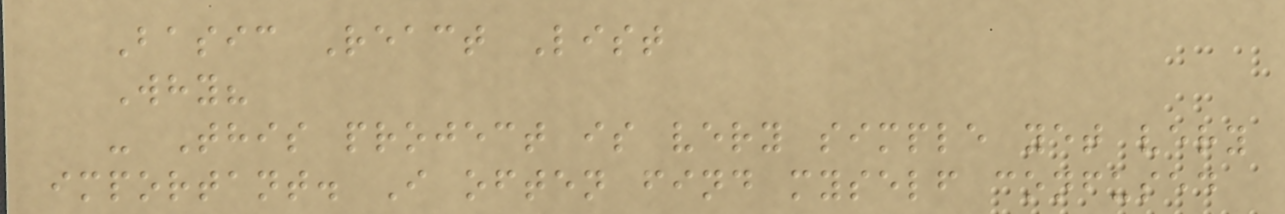Basic React List
Why?
- This project is very simple yet very
important. I often find myself confused
